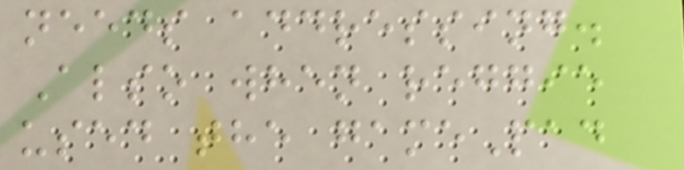needs addressing.
Also when reggie
used the gamePad
